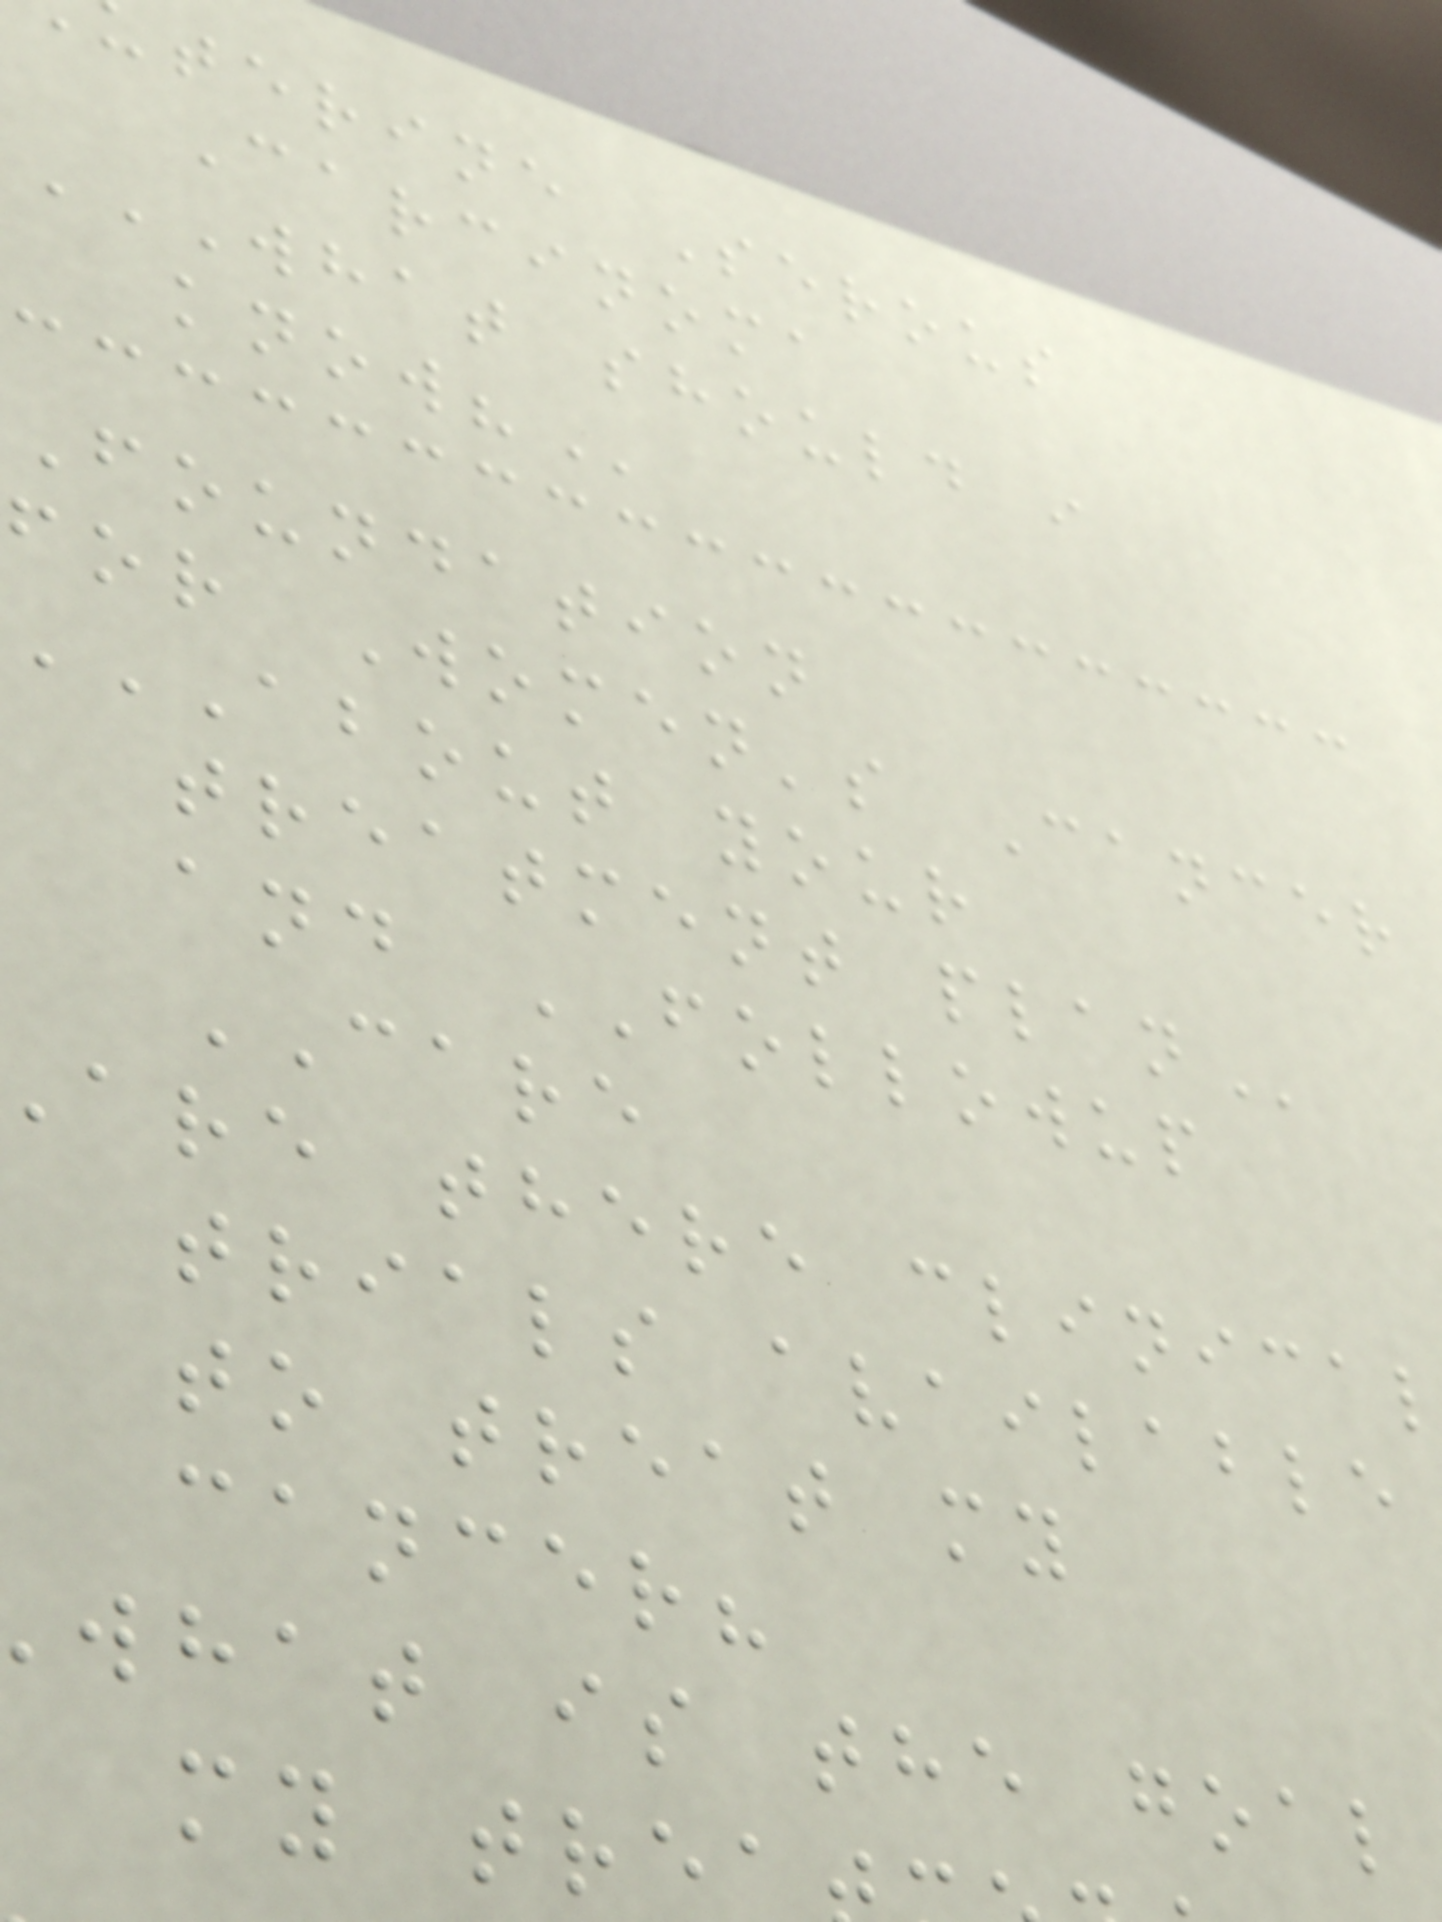terine Serous
Carcinoma
WHAT SHOULD I
Foundation
for Women's Cancer
ABOUT YOUR
treatment
and FOLLOWUP
CARE
are there clinica
trials available
to treat my
cancer?
what is the goal
my tre
